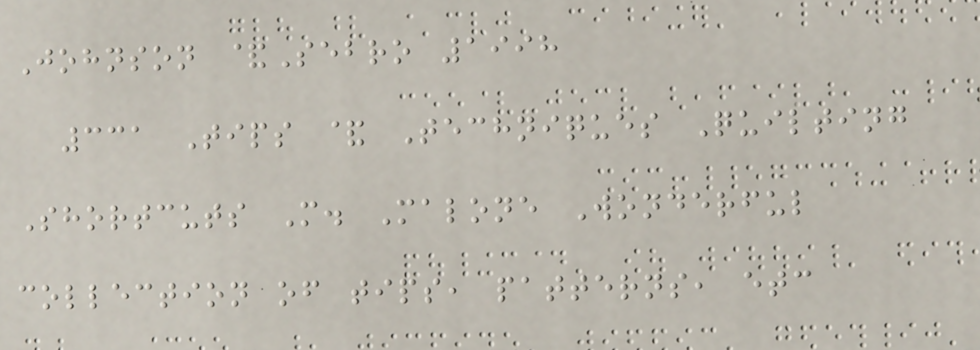Johnson &Sebro 1998
331 Tips & Techniques Quilting
Shortcuts M. Malone Wonderful
collection of tips, patterns, etc
